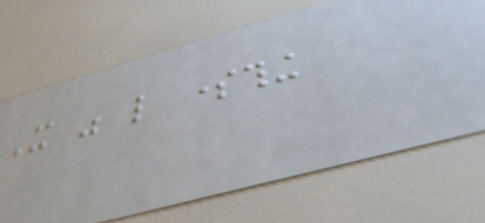It was like something
